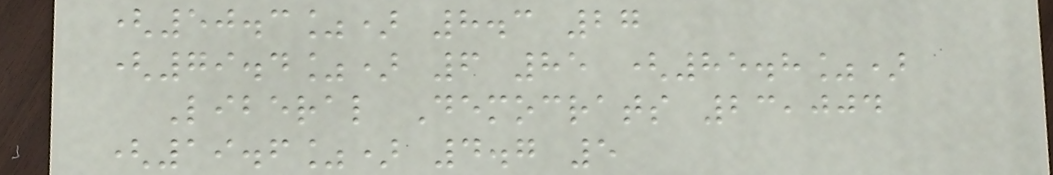(50.3%) 8.3 27
(79.4%) 6 85 (85.8%)
Liberal Democrats 23,004
(19.6%) 4.7 5
